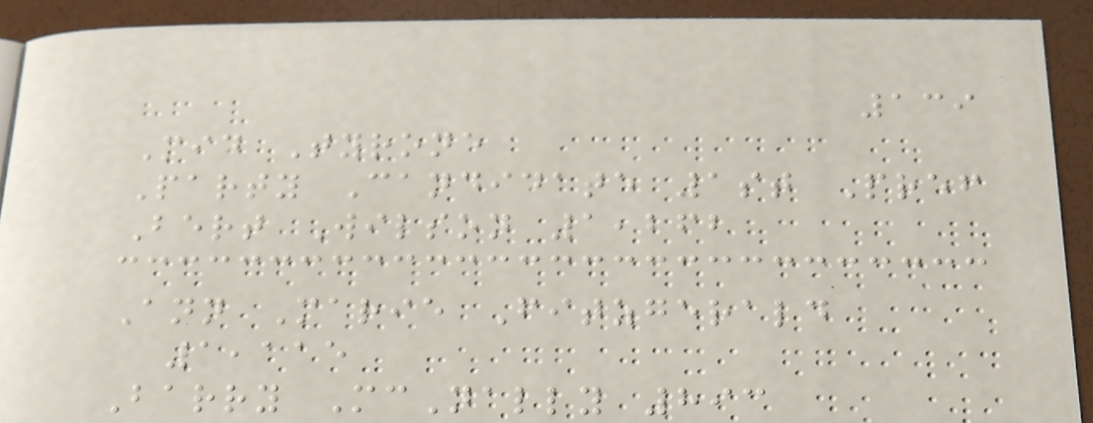139
Mid Tyrone
Party Candidate 1st Pref
Bert Wilson 1,262
Ann Marie Fitzgerald
1,115
Barry McNally 893
